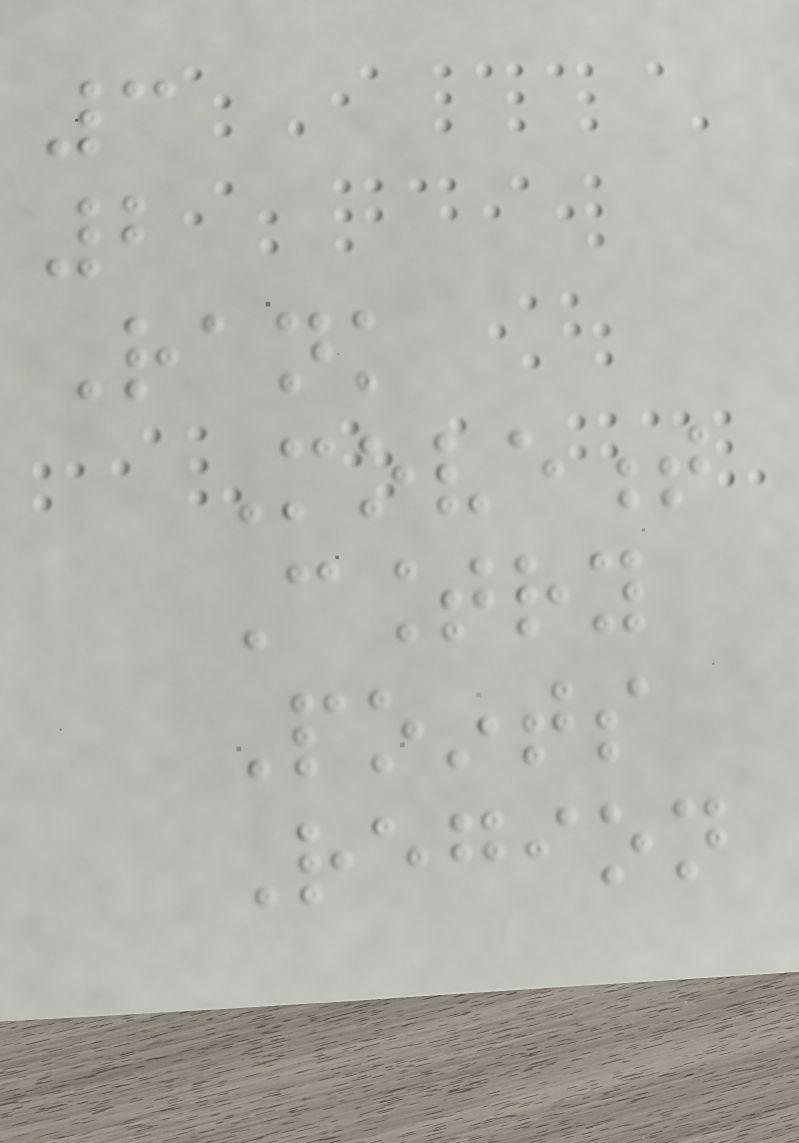3
2
Rank
Movement
Country
Points
Region
